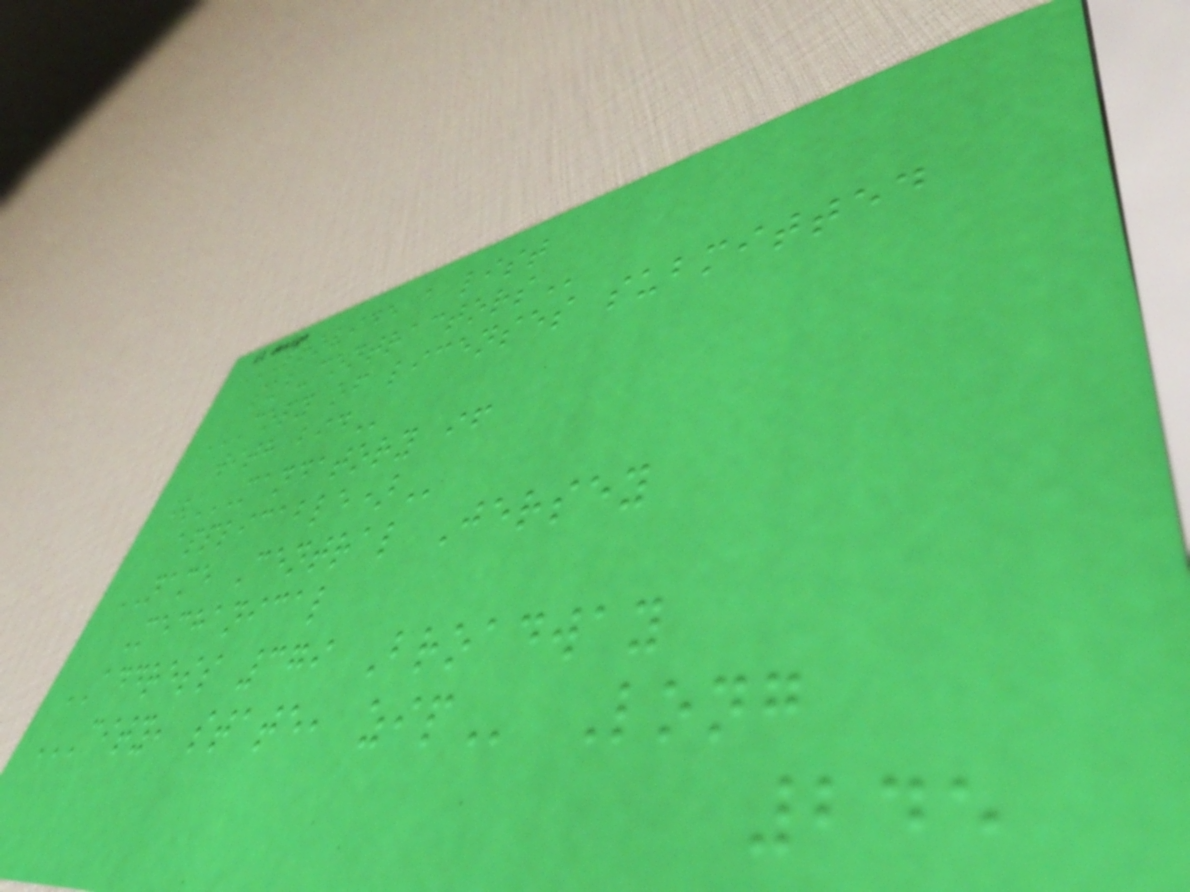PROVIDE A LIST
SUB-CONTRACTORS
COPY OF LICENSES SUBMITTED
WITH BID
(MANDATORY IF
APPLICABLE)
NAME Central Jersey
Mechanical
ADDRESS 379 Broadway
CITY, STATE, ZIP Long
245
